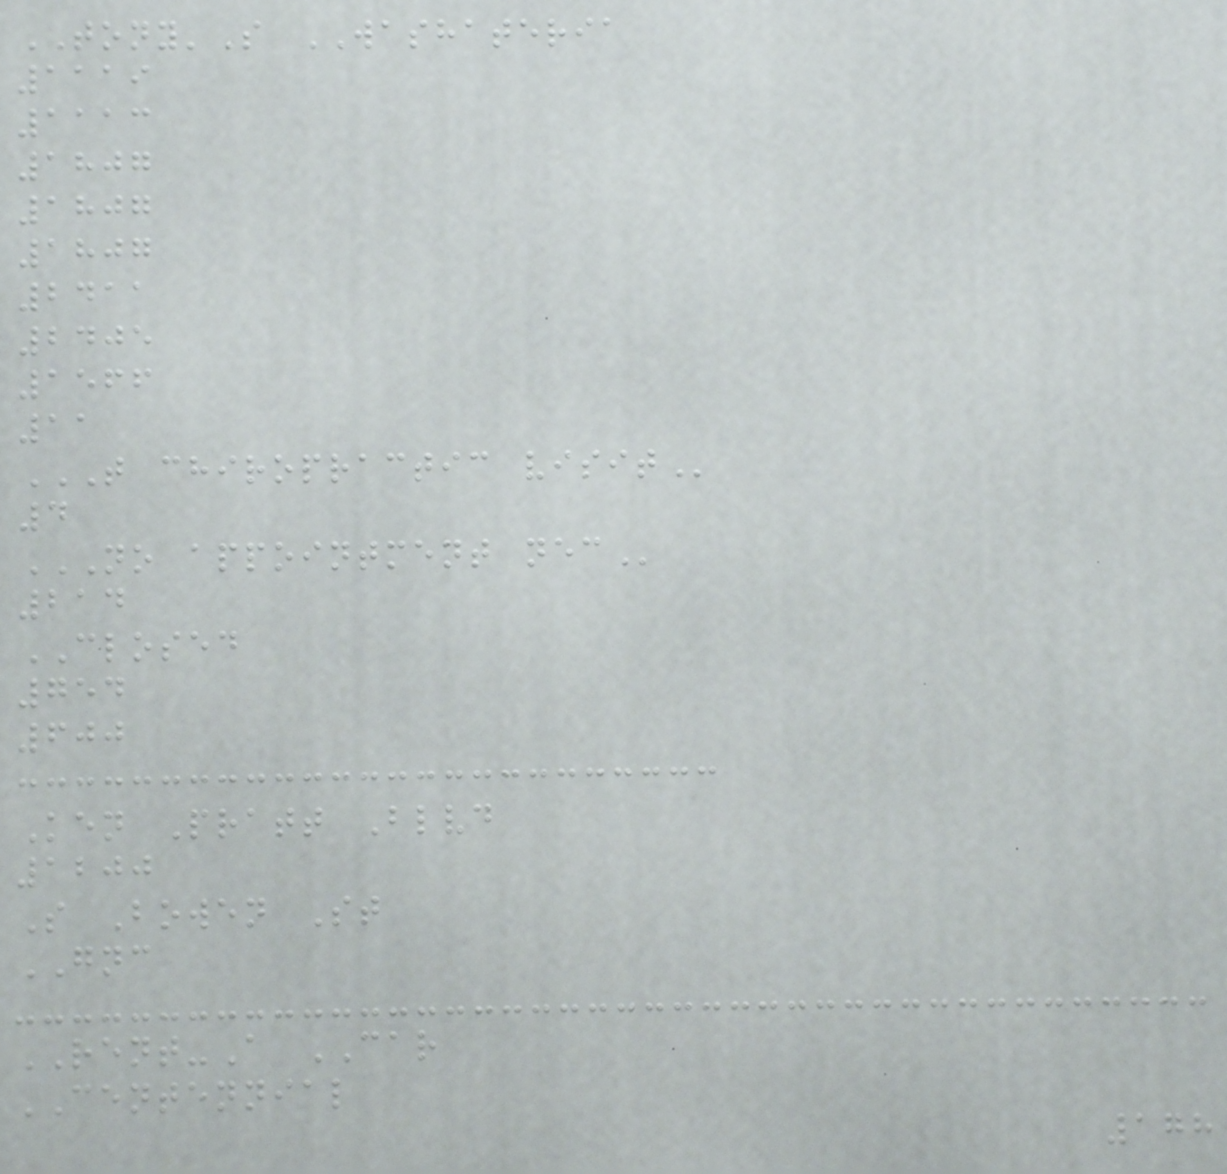TONY'S WASHATERIA
1119
1113
1807
1807
1807
2411
2405
1566
11
T CHIROPRACTIC VISIT
4
NO APPOINTMENT NEC
214
CLOSED
754
600
Ken Pratt Blvd
1200
S Bowen St
GNC
RENT-A CAR
CENTENNIAL
178
